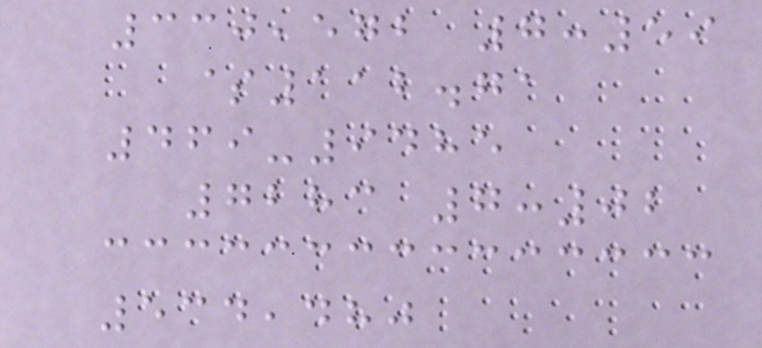330,572 7:59
$112.71
469-9485
7283 7:02
534,480
